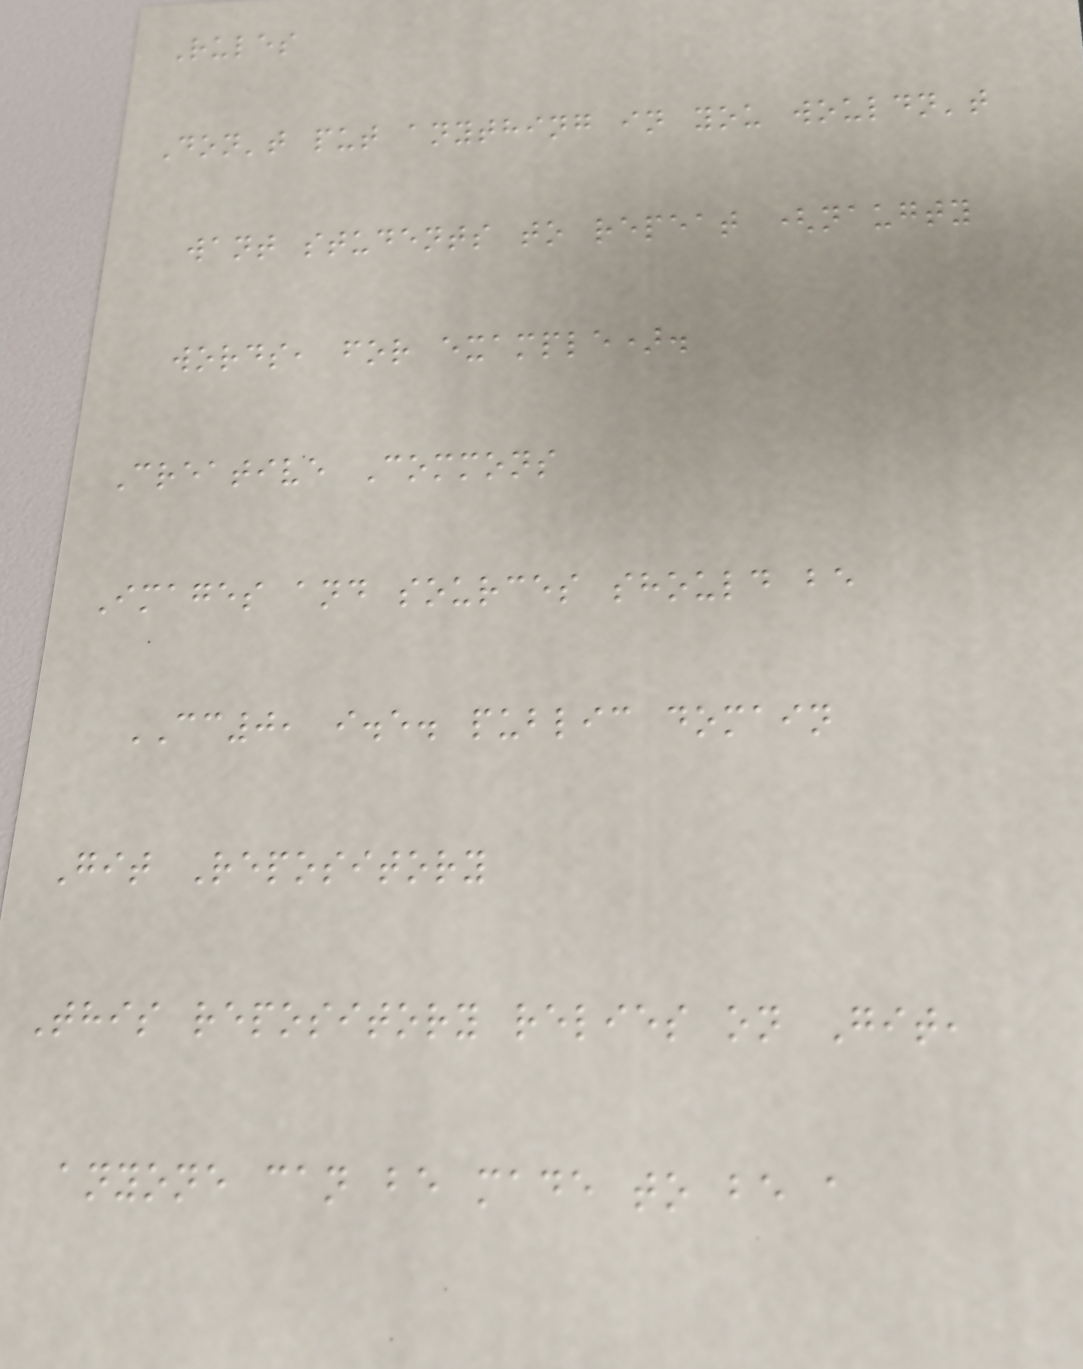Rules
Don't put anything in you wouldn't
want students to repeat (naugty
words, for example).
Creative Commons
Images and sources should be
CC0, i.e. public domain
Git Repository
This repository relies on Git,
anyone can be made to be a
